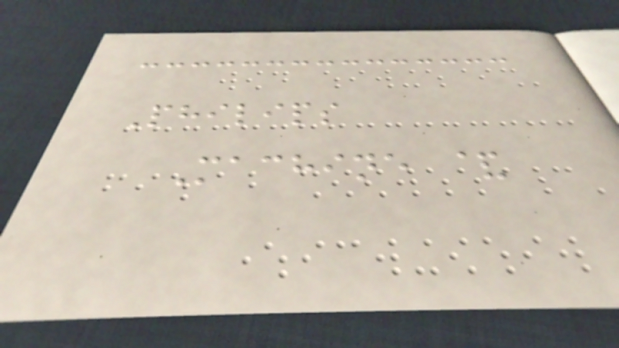Philips
Machine &
